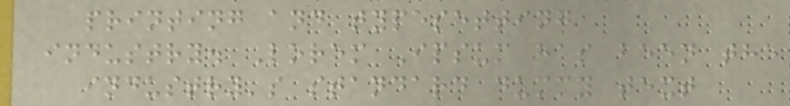printing and typesetting
industry. Lorem Ipsum has been the
industry's standard dummy text
